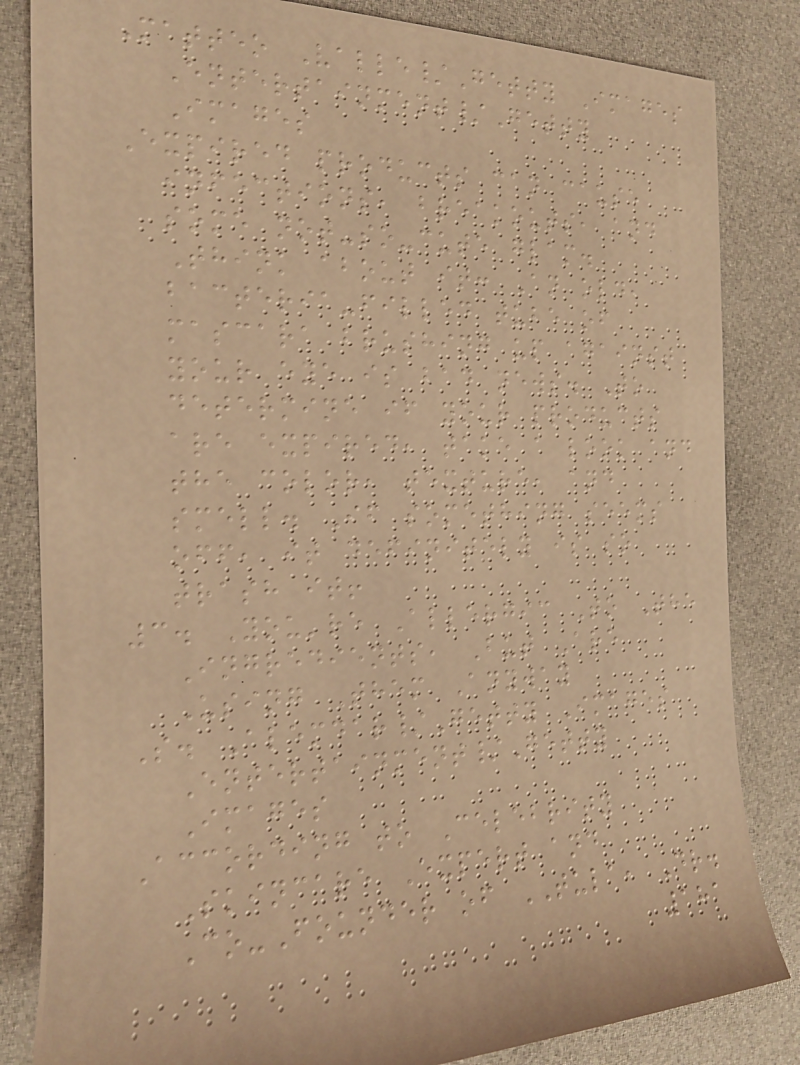Matteo Valle/Getty Images
Entertainment/Getty
Images
Expired products can cause
infections, breakouts, and
some not-so-cute glam.
Think about it: An old,
bacteria-filled tube of
mascara brushing up against
your eye is bad news. To
determine if your products
are expired, take a look and
the color, texture, and
smell. If something seems
off, it definitely is so
trash it!
3. You're Allergic To The
Ingredients, But Are
Using Them Anyway
S. Alemdar/Getty Images
Entertainment/Getty
Images
According to Celebrity
Skincare Expert and
Co-Founder of TULA, Dr.
181
